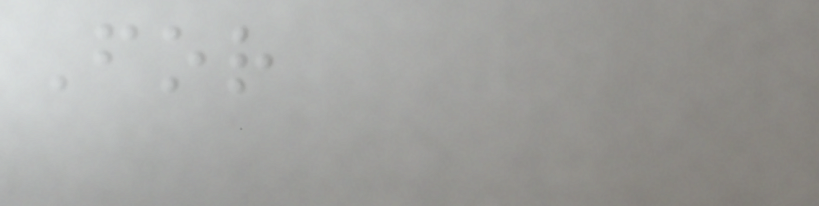For
